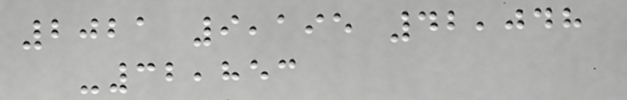2021 9,195 42,048
-32,853
